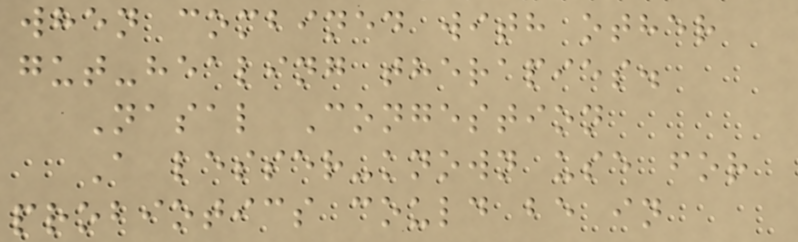when combined with other
gut-healing therapies.
Nasal Congestion
A lesser-known use for
probiotics could be in
